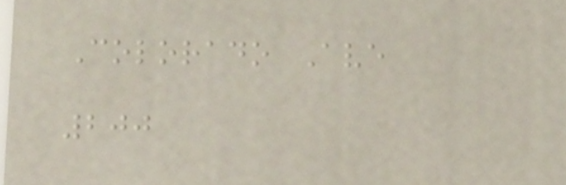Colorado Ave
200
